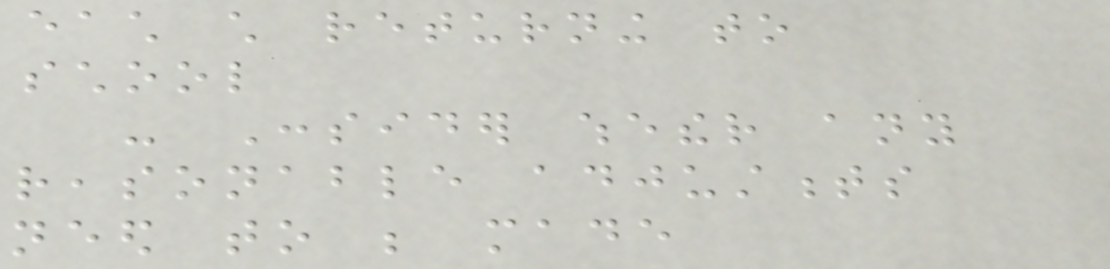each child returning to
school
- Consider whether any
reasonable adjustments
need to be made
